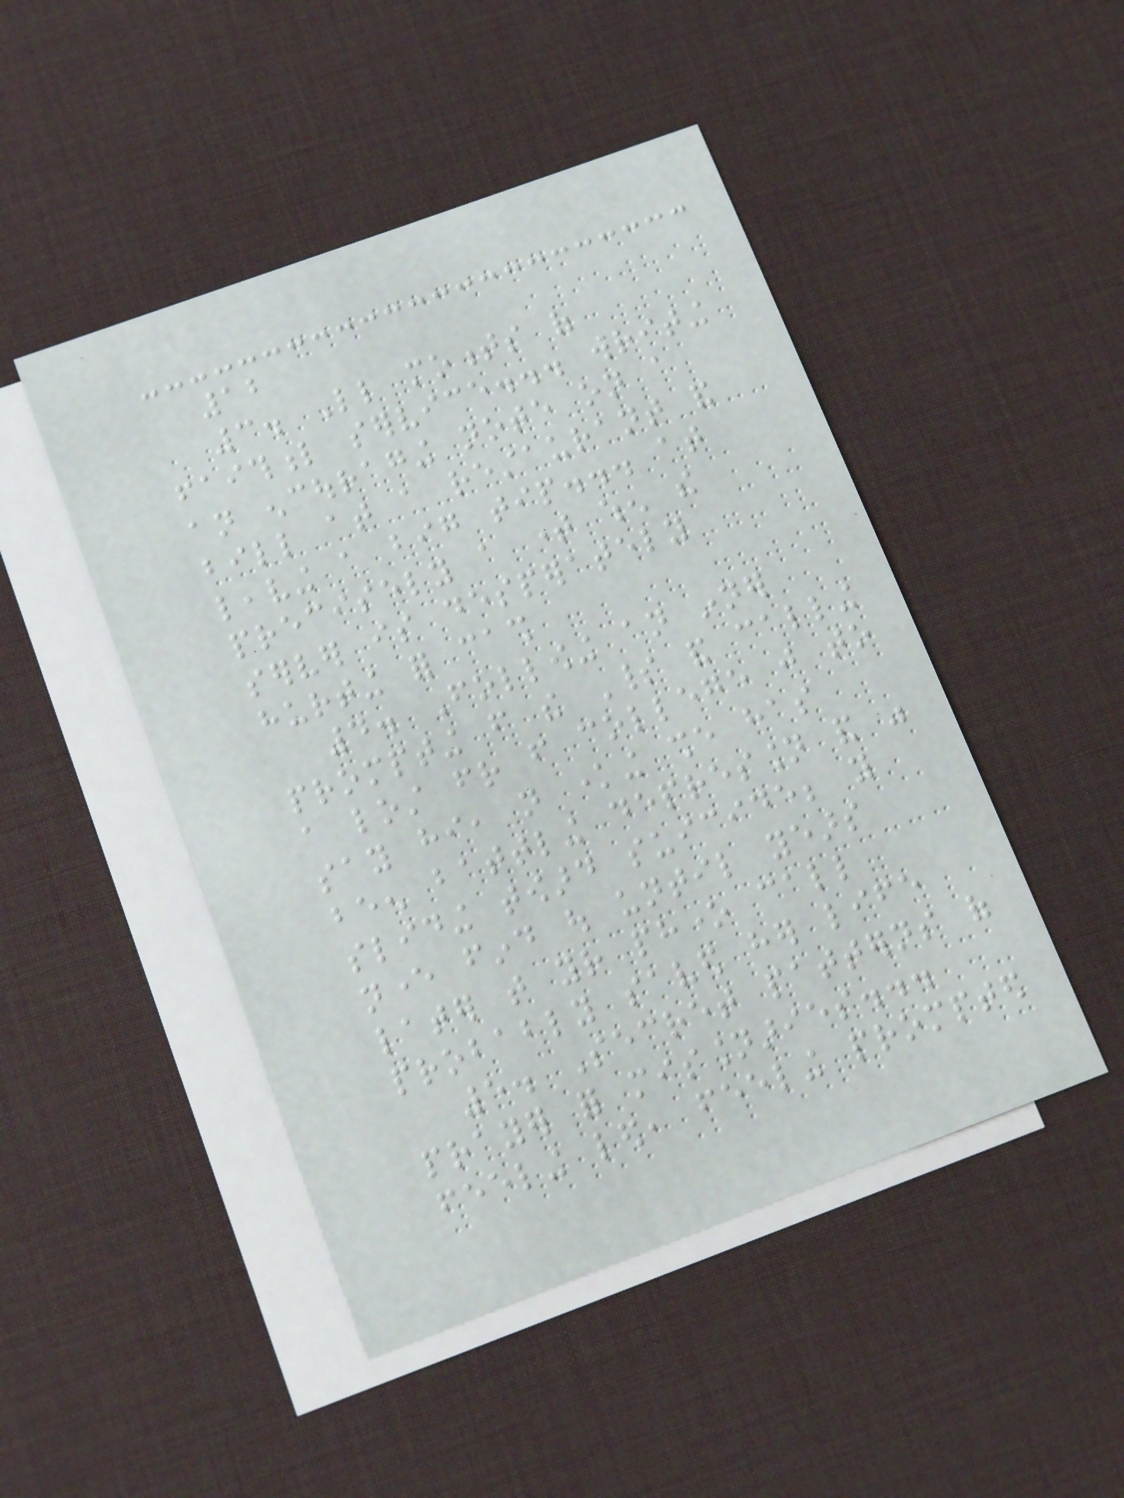12
3. Little moments of
faithful service... writing
an encouraging note on a
bill at a restaurant and
leaving a big tip... at
precisely a time when the
server is desperately
hurting for cash
4. Following an inner
prompting from the Spirit and calling
a lost friend from college just to
say hi, not knowing she has
been battling depression and was
sliding toward suicide; you
never find out until years
later that your phone call
probably saved her life
5. Secret patterns of
prayer for missionaries...
feeling led, feeling prompted
